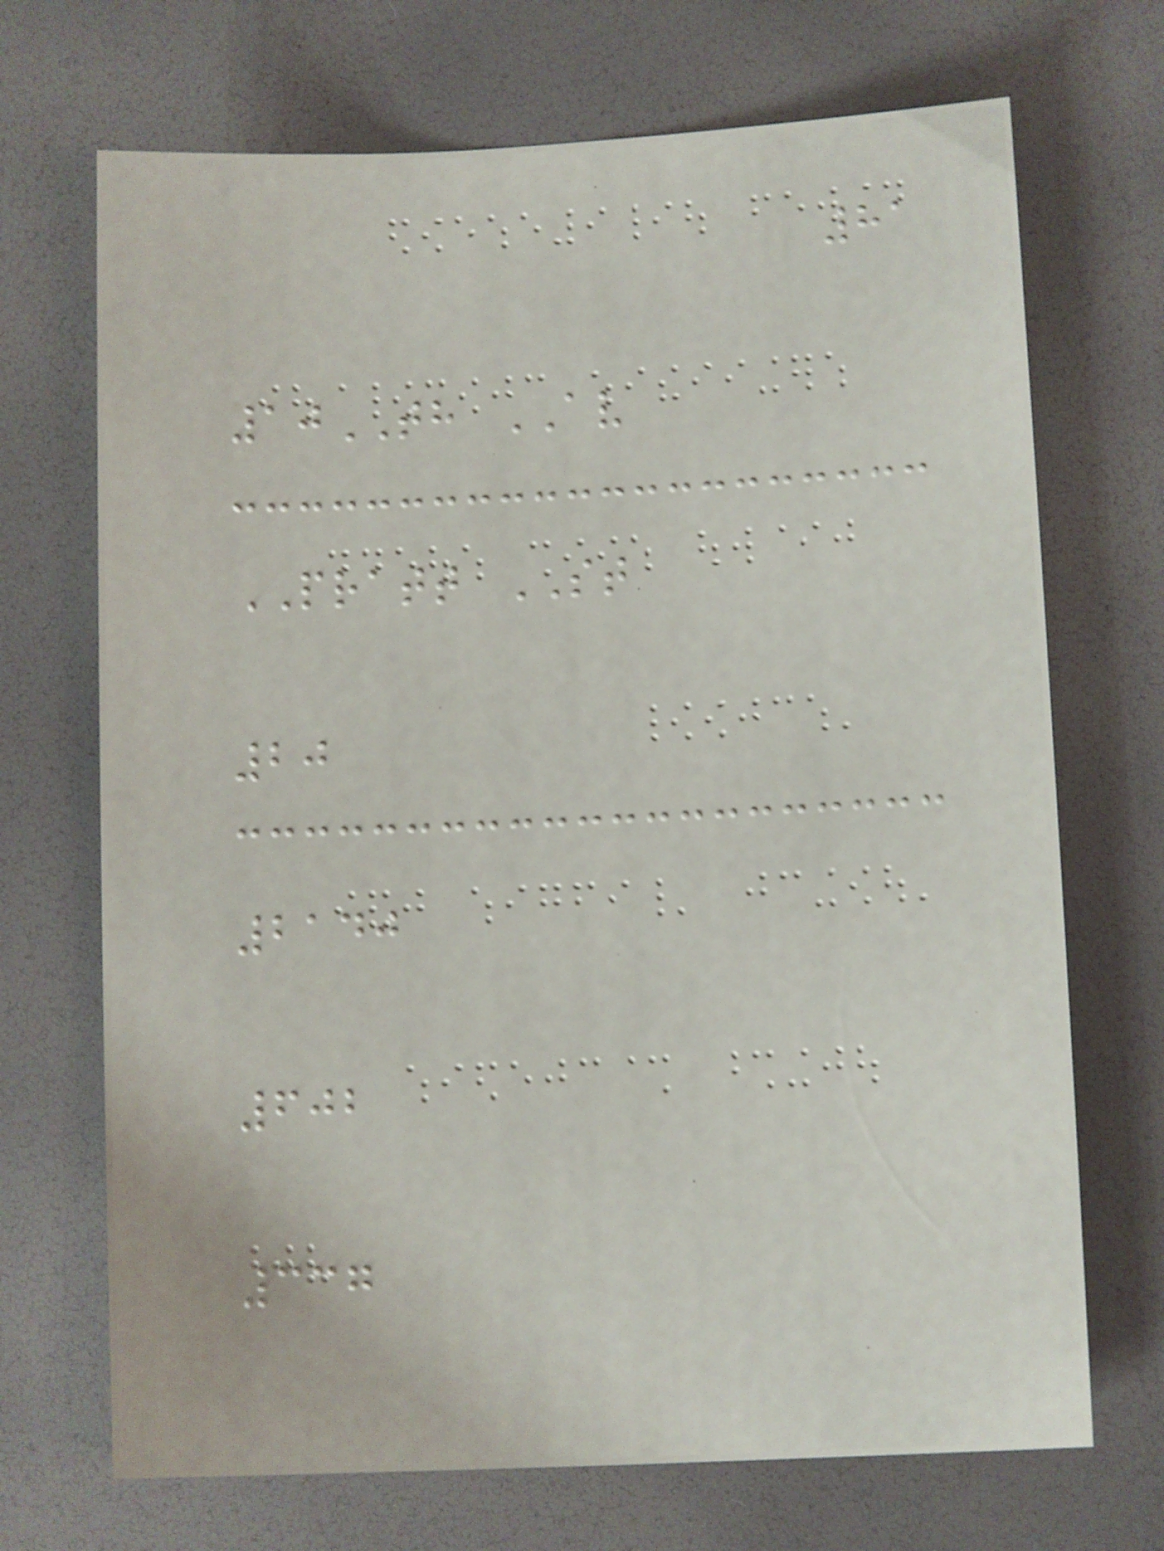81
10TH AV
PRATT ST
20
2140
602
337
